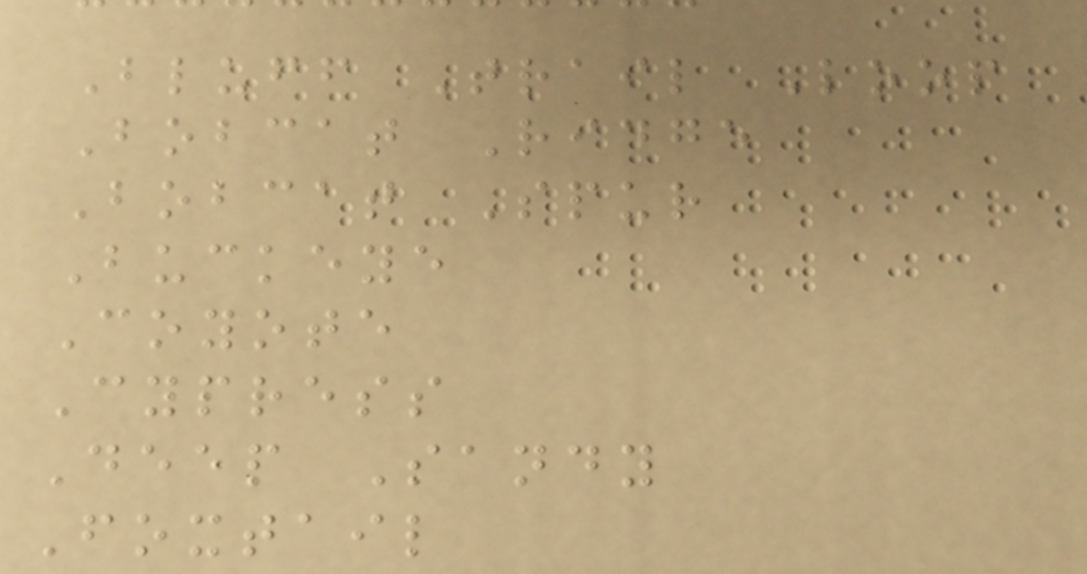Bluff Trail Loop
Bobcat Ridge
Bobcat Spur
Buckeye
Coyote
Cypress
Deep Sandy
Foxtail
